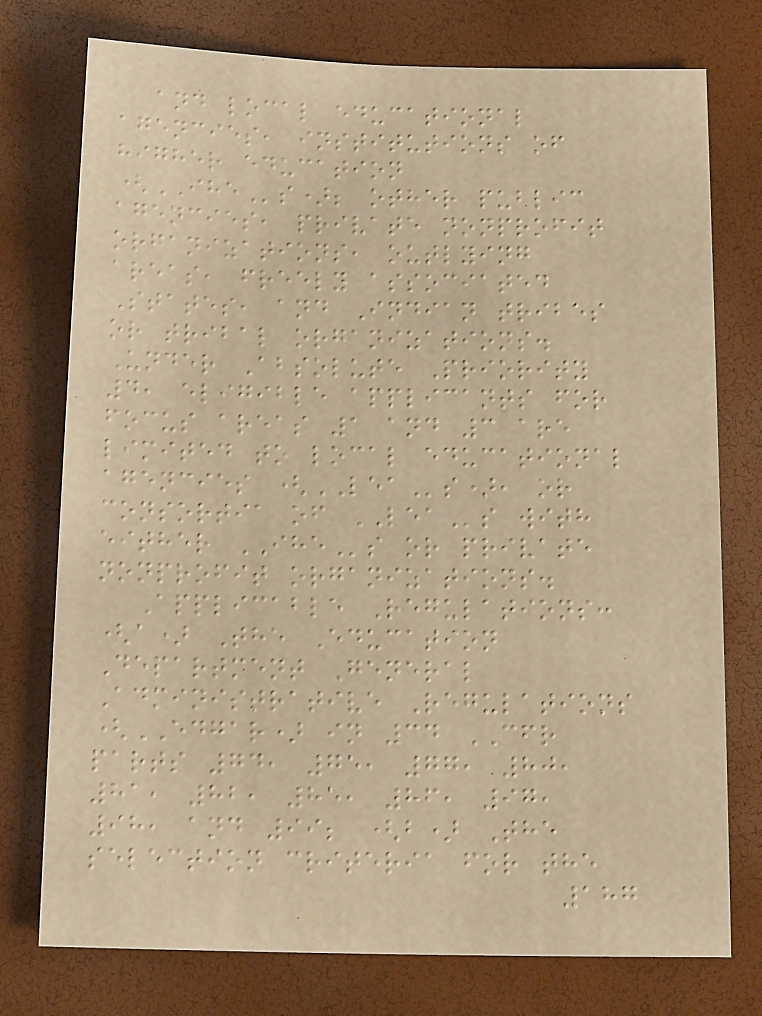and local educational
agencies, institutions of
higher education
(IHEs); other public
agencies, private nonprofit
organizations, outlying
areas, freely associated
States, and Indian tribes
or tribal organizations.
Under Absolute Priority
4, eligible applicants for
focus areas 1 and 3 are
limited to local educational
agencies (LEAs), or
consortia of LEAs with
either IHEs or private
nonprofit organizations.
Applicable Regulations:
(a) The Education
Department General
Administrative Regulations
(EDGAR) in 34 CFR
parts 74, 75, 77, 80,
81, 82, 85, 86, 97,
98, and 99; (b) The
selection criteria for the
187
